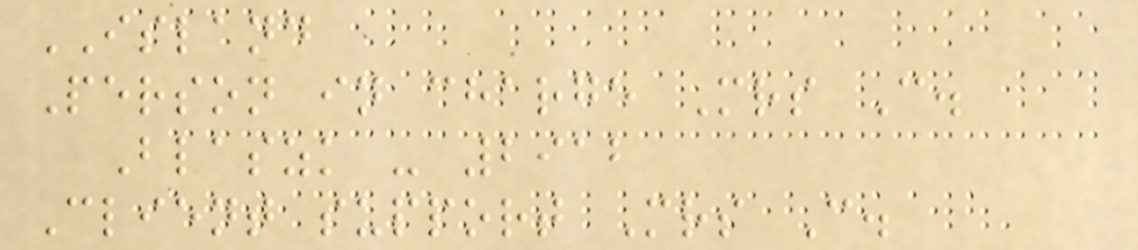ISLAND
Person in charge Mrs C.
Blaszk - 2912
Client support Mrs C.
